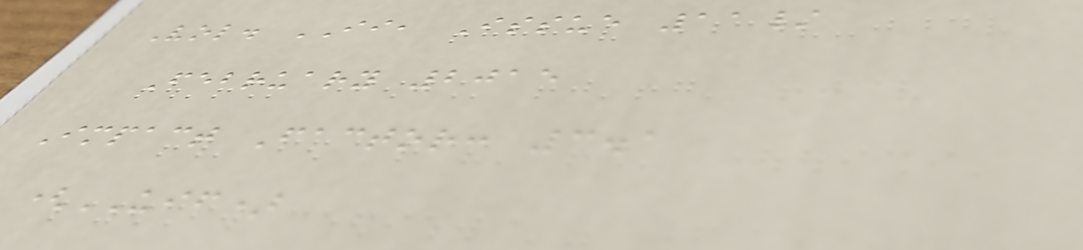Vol. II, Issue 11/
February 2015
Impact Factor: 3.1
(UIF)
